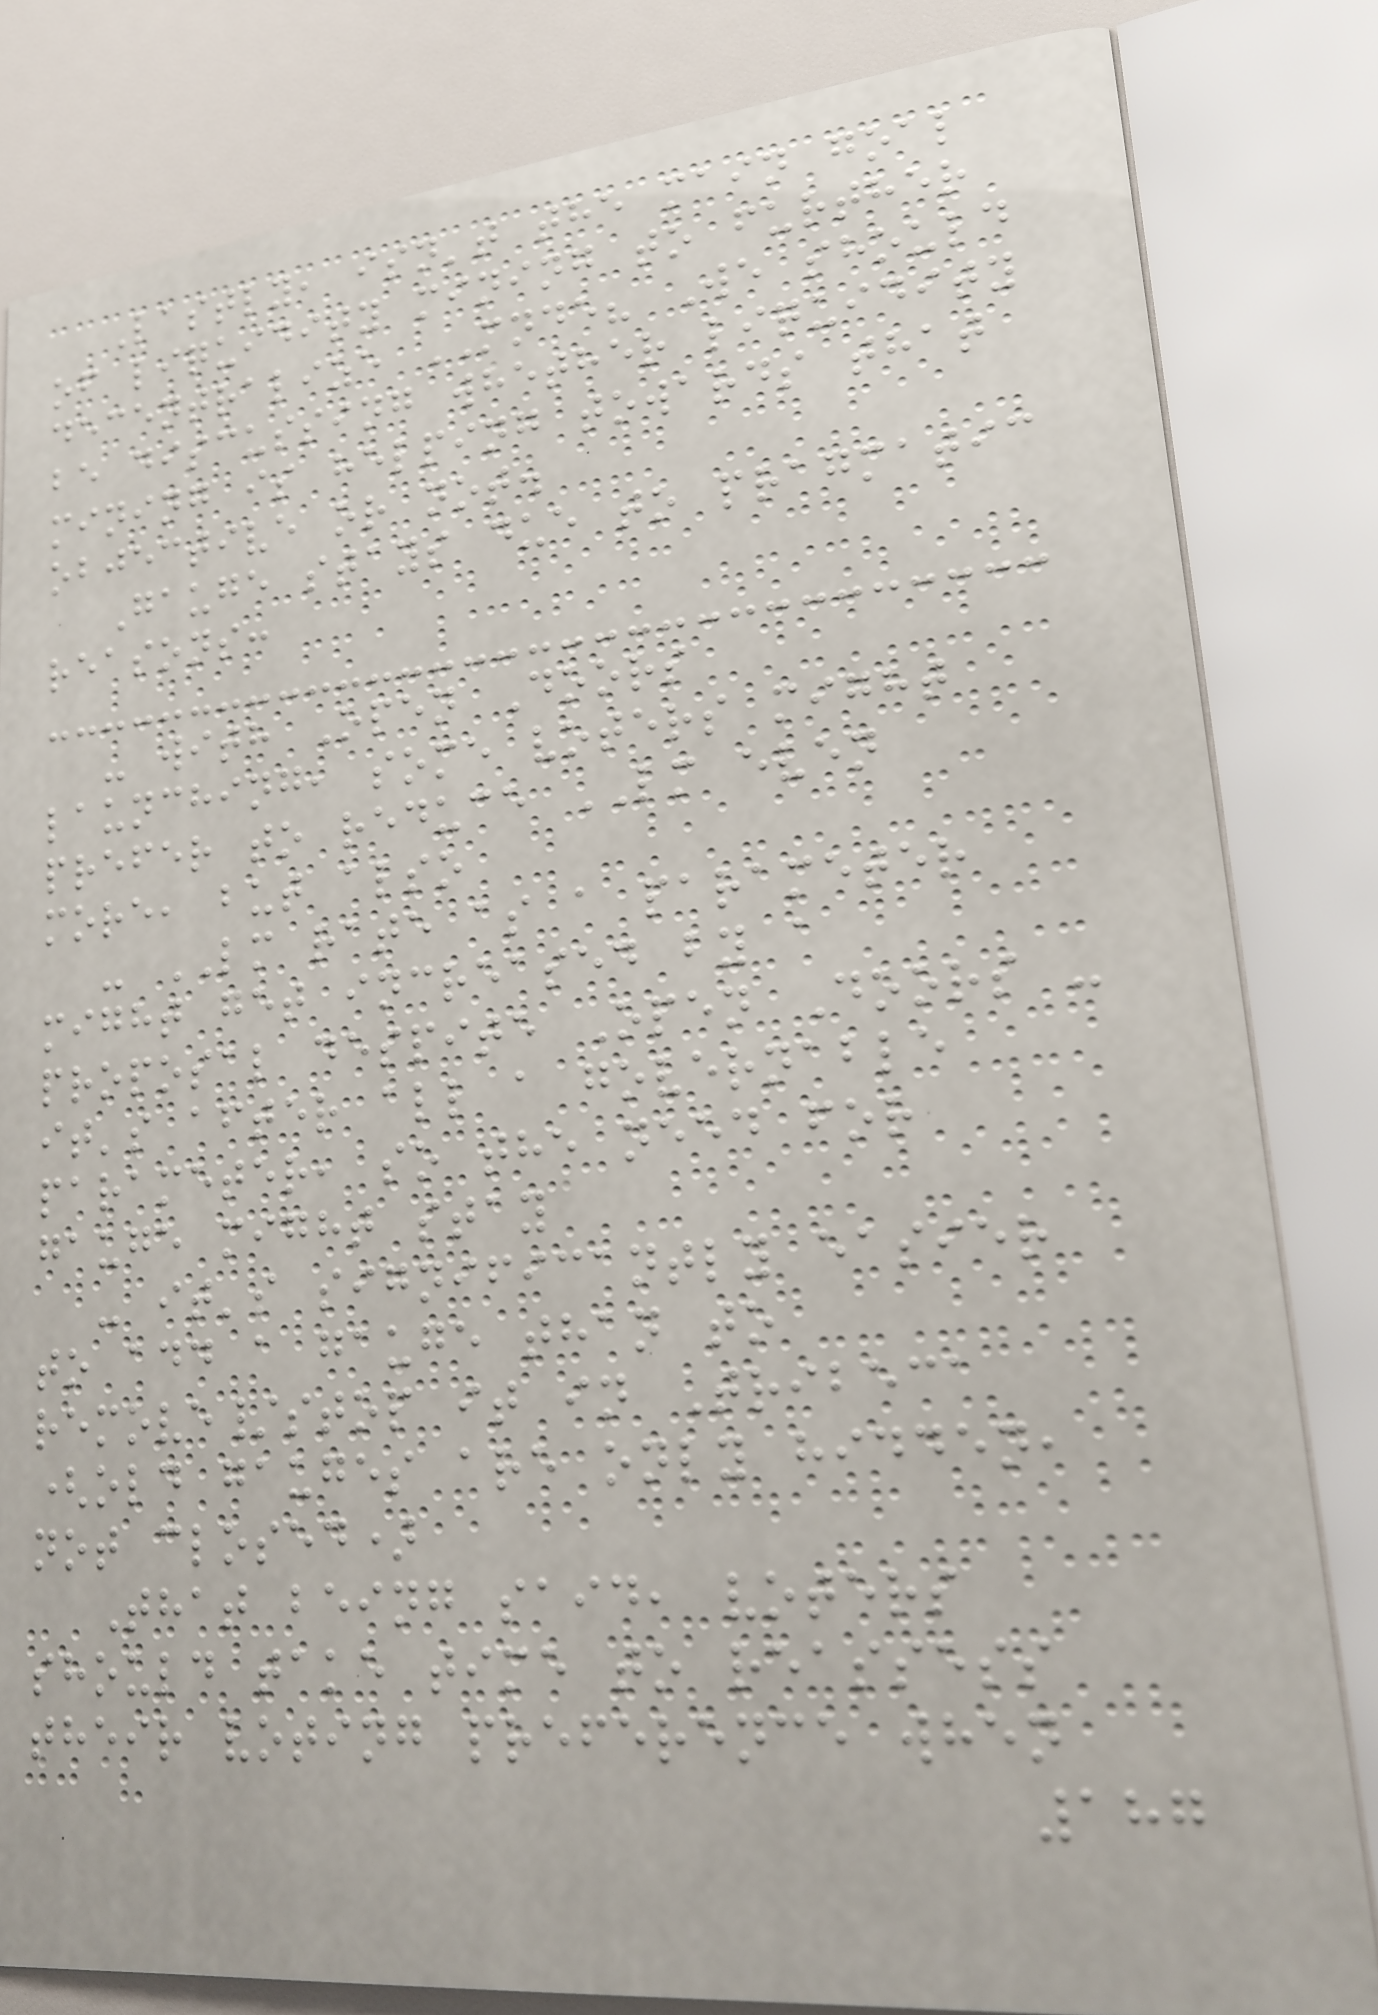Lastly, isn't the main goal
of liquidity mining to further
decentralize MNDE? We should
be discussing whether liquidity
mining is helping towards that
objective or not.
Gauge stays due to pragmatic
reasons:
- with Open Doors
launching, some voters might
prefer to reduce LM even
more, but also
- LM rate as a parameter
might get increased by a
proposal despite Open Doors -
it's after all a governable
parameter, so the need for
gauge might stay
- it's significantly easier
to add a gauge than to
remove/stop it in Tribeca
(old gauges are only hidden,
not closed)
That being said, voters
should take time to reassess
their voting preference when
187
